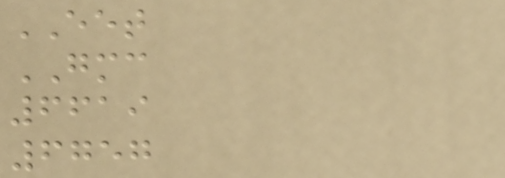EET
GMC
6619
6757
